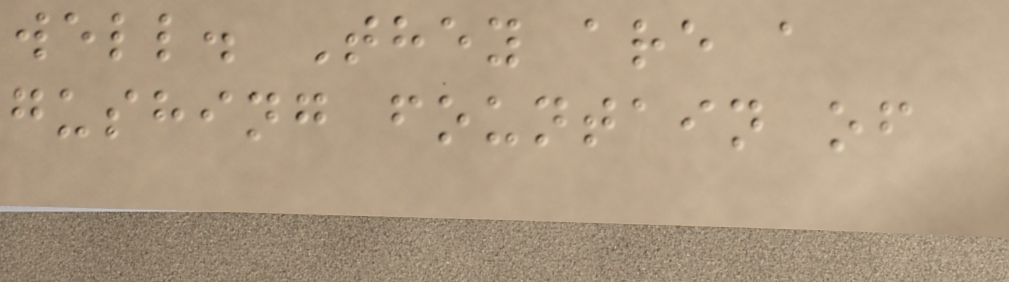well. They are a
gushing fountain of
